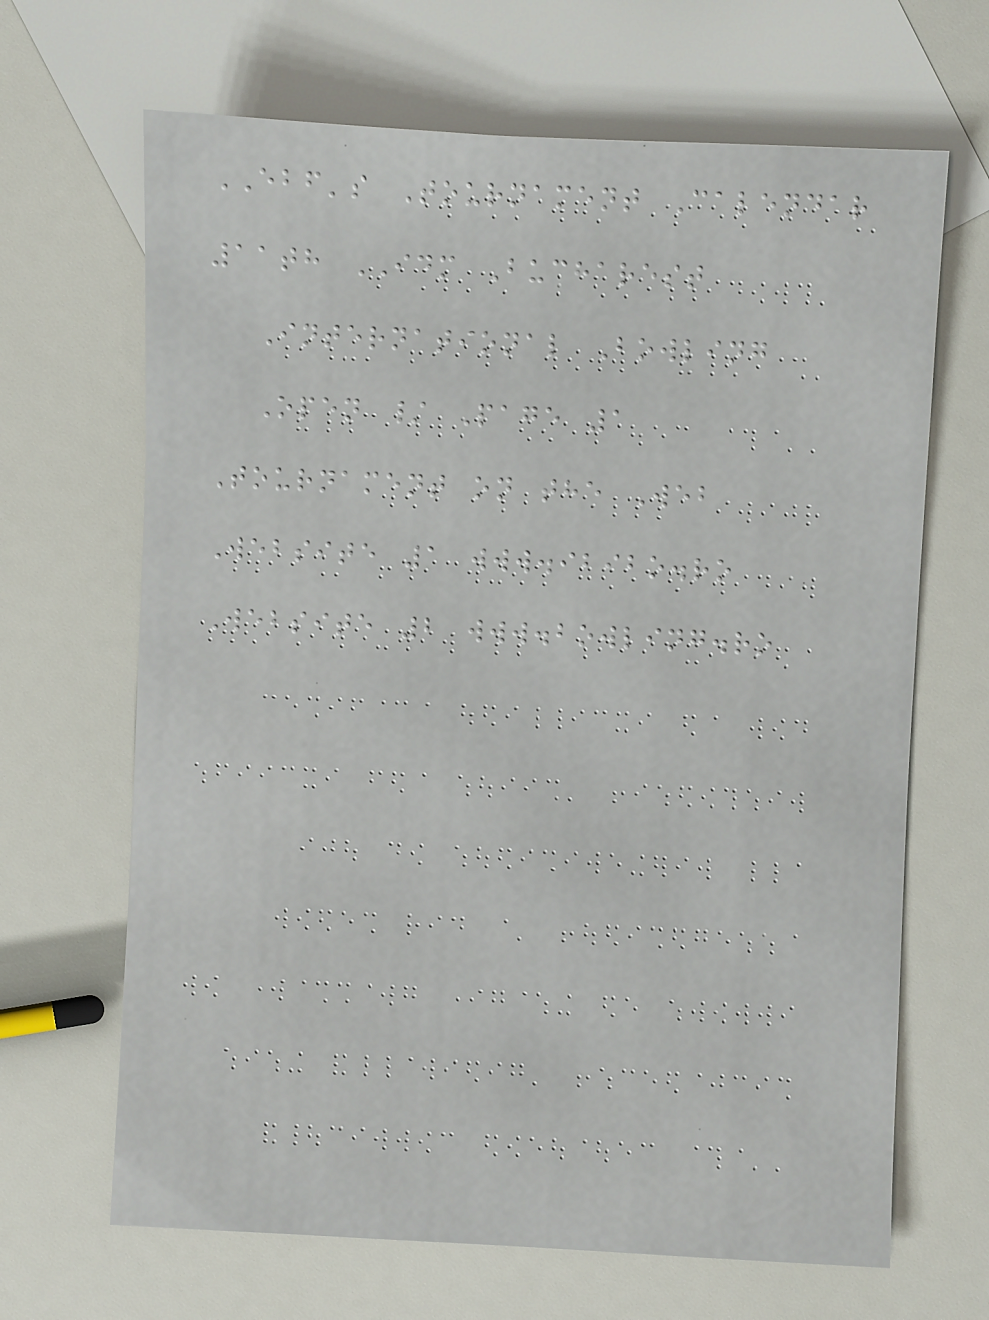EBF's Tournament Calendar
11th IDM Bucharest
International Bowling
Open / Page 1
Tournament on the Web
Website 1 www.ibibo.ro
Website 2 www.bowling.ro
